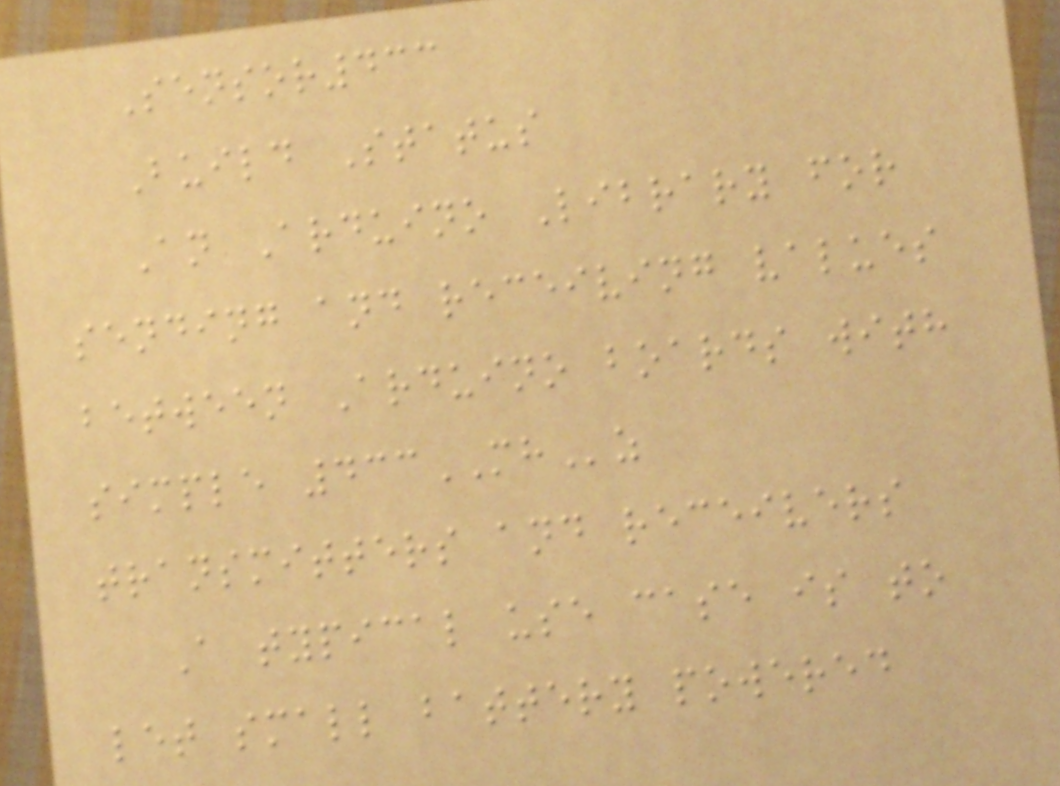Sensor433
Build Status
An Arduino Library for
sending and receiving values
between Arduino boards with
simple 433MHz
transmitters and receivers
A typical use case is to
let small battery powered
